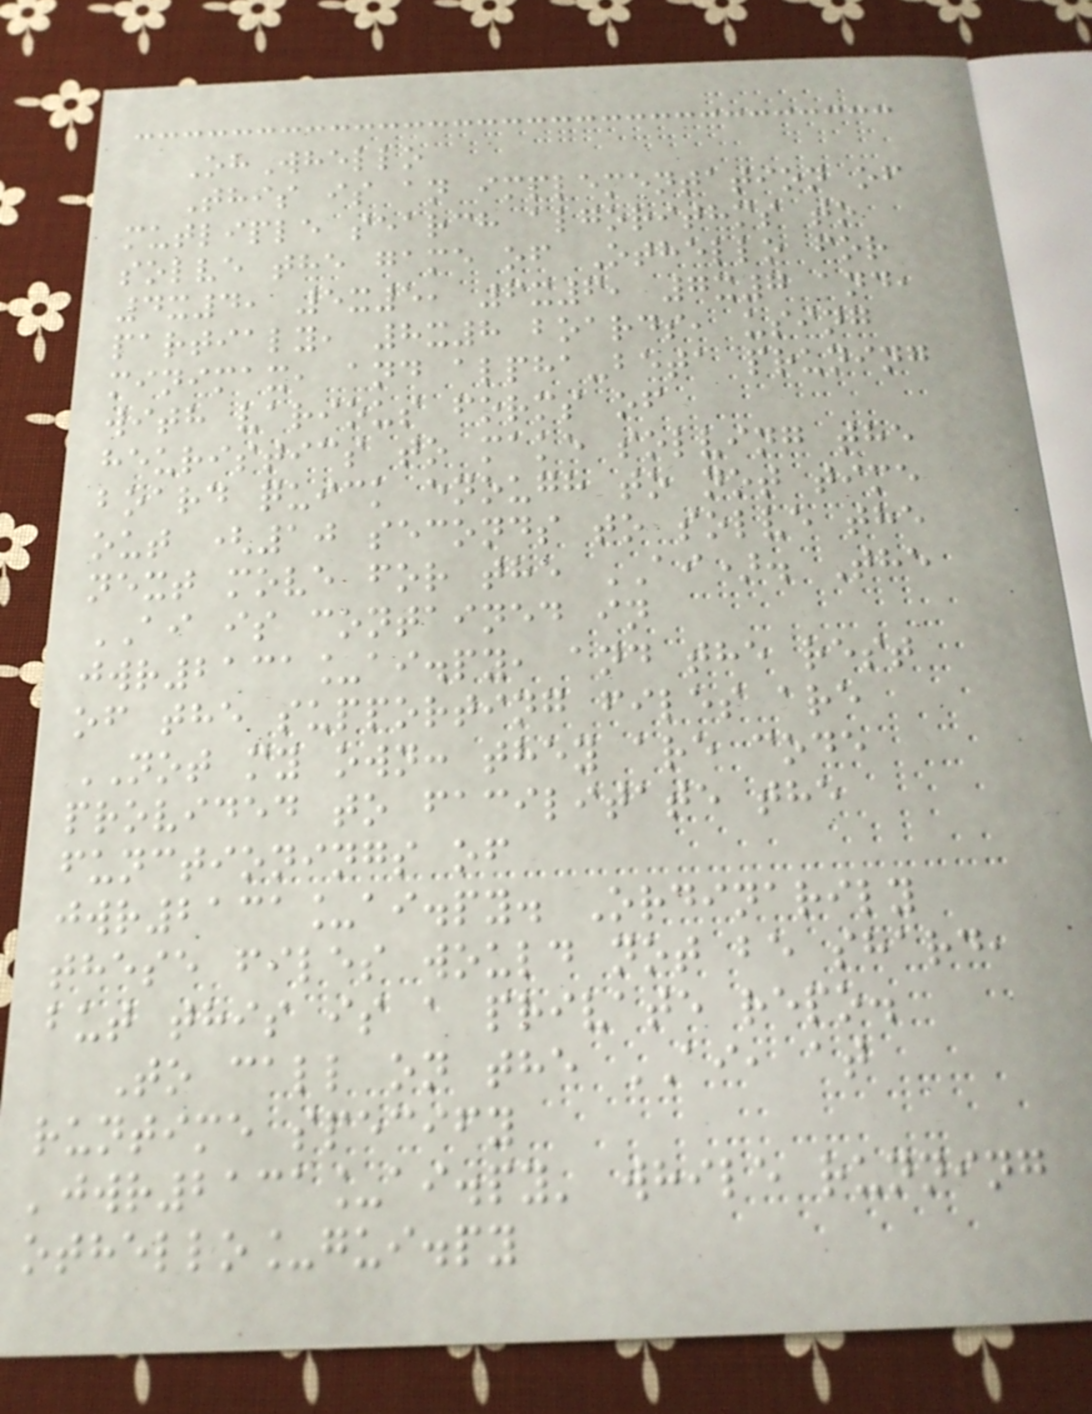OhWhello
This is an implementation of
mutliple search algorithms to
solve the game of Othello for
4x4, 5x5, 6x6, 7x7 and,
partialy, 8x8 boards, using
minimax, and alpha-beta pruning
with various forms of
heuristics to make solving the
board quick enough to not time
out (10 seconds to solve the
next move for the AI). The
AI is contained in
jwr2131_ai.py, and the rest
of the supporting files are
NOT my own: they are code
provided to facilitate the
functionings of
jwr2131_ai.py. Ordinarily
these files would not be shard,
but this is a private repo.
To call on the AI, at
runtime specify
'jwr2131_ai.py' while running
othello_gui.py
